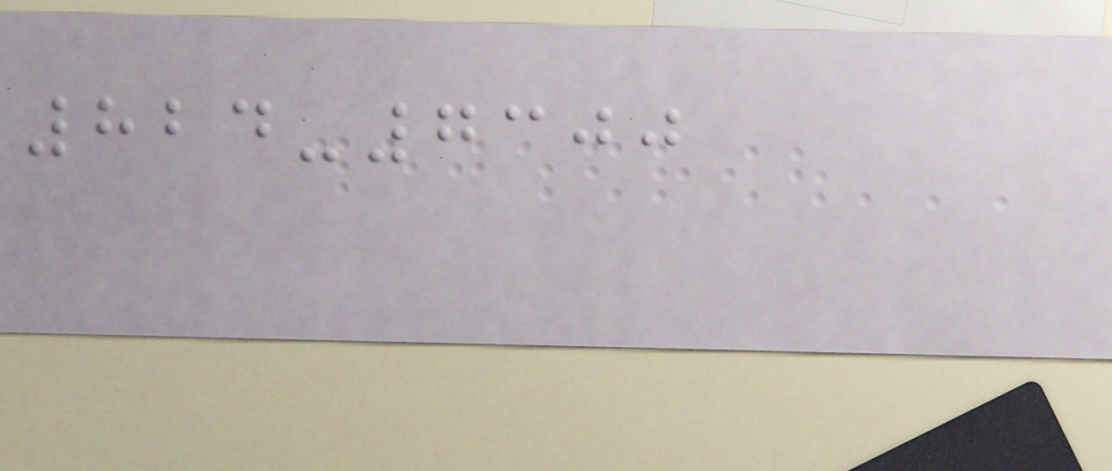824-7300
